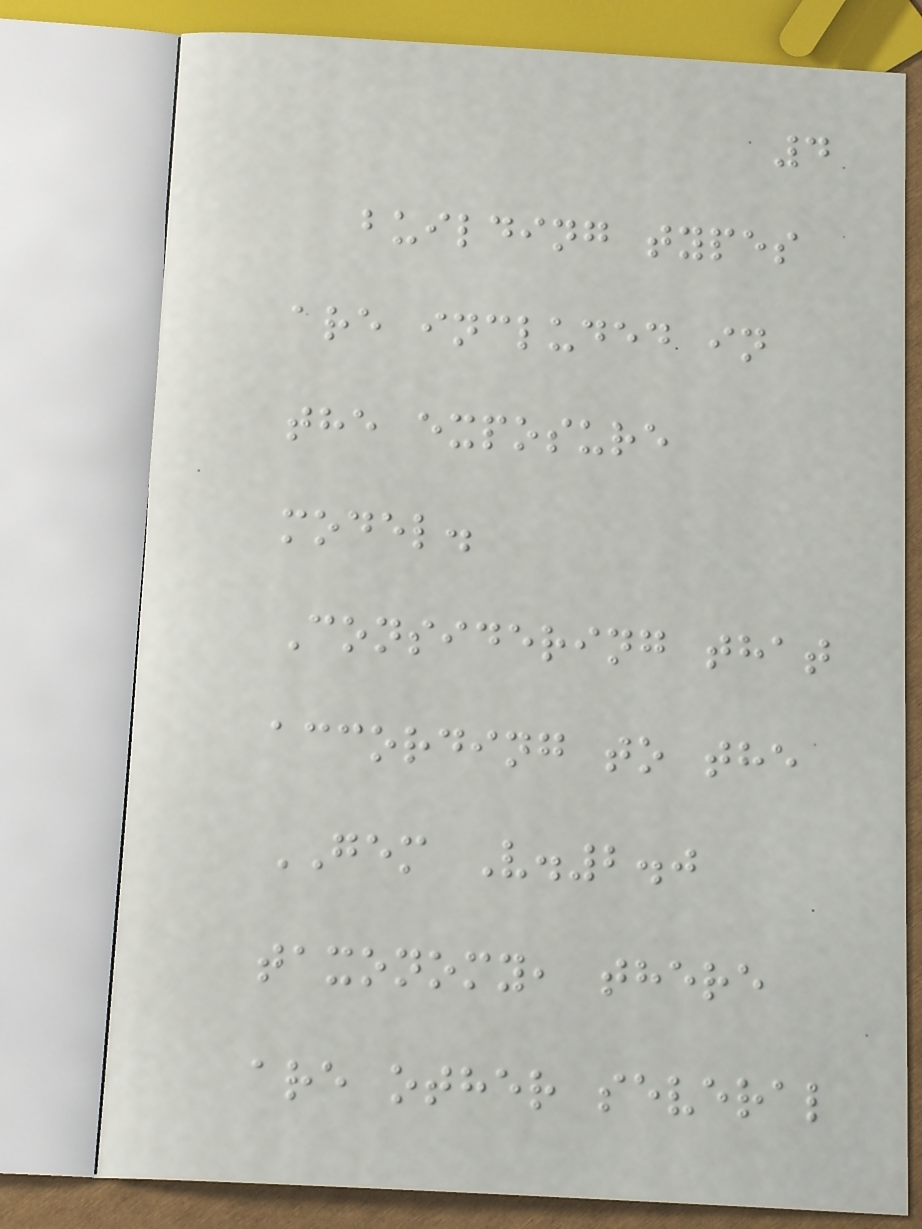4
building types
are included in
the exposure
model.
Considering that
according to the
GEM V.2.0
taxonomy, there
are other several
